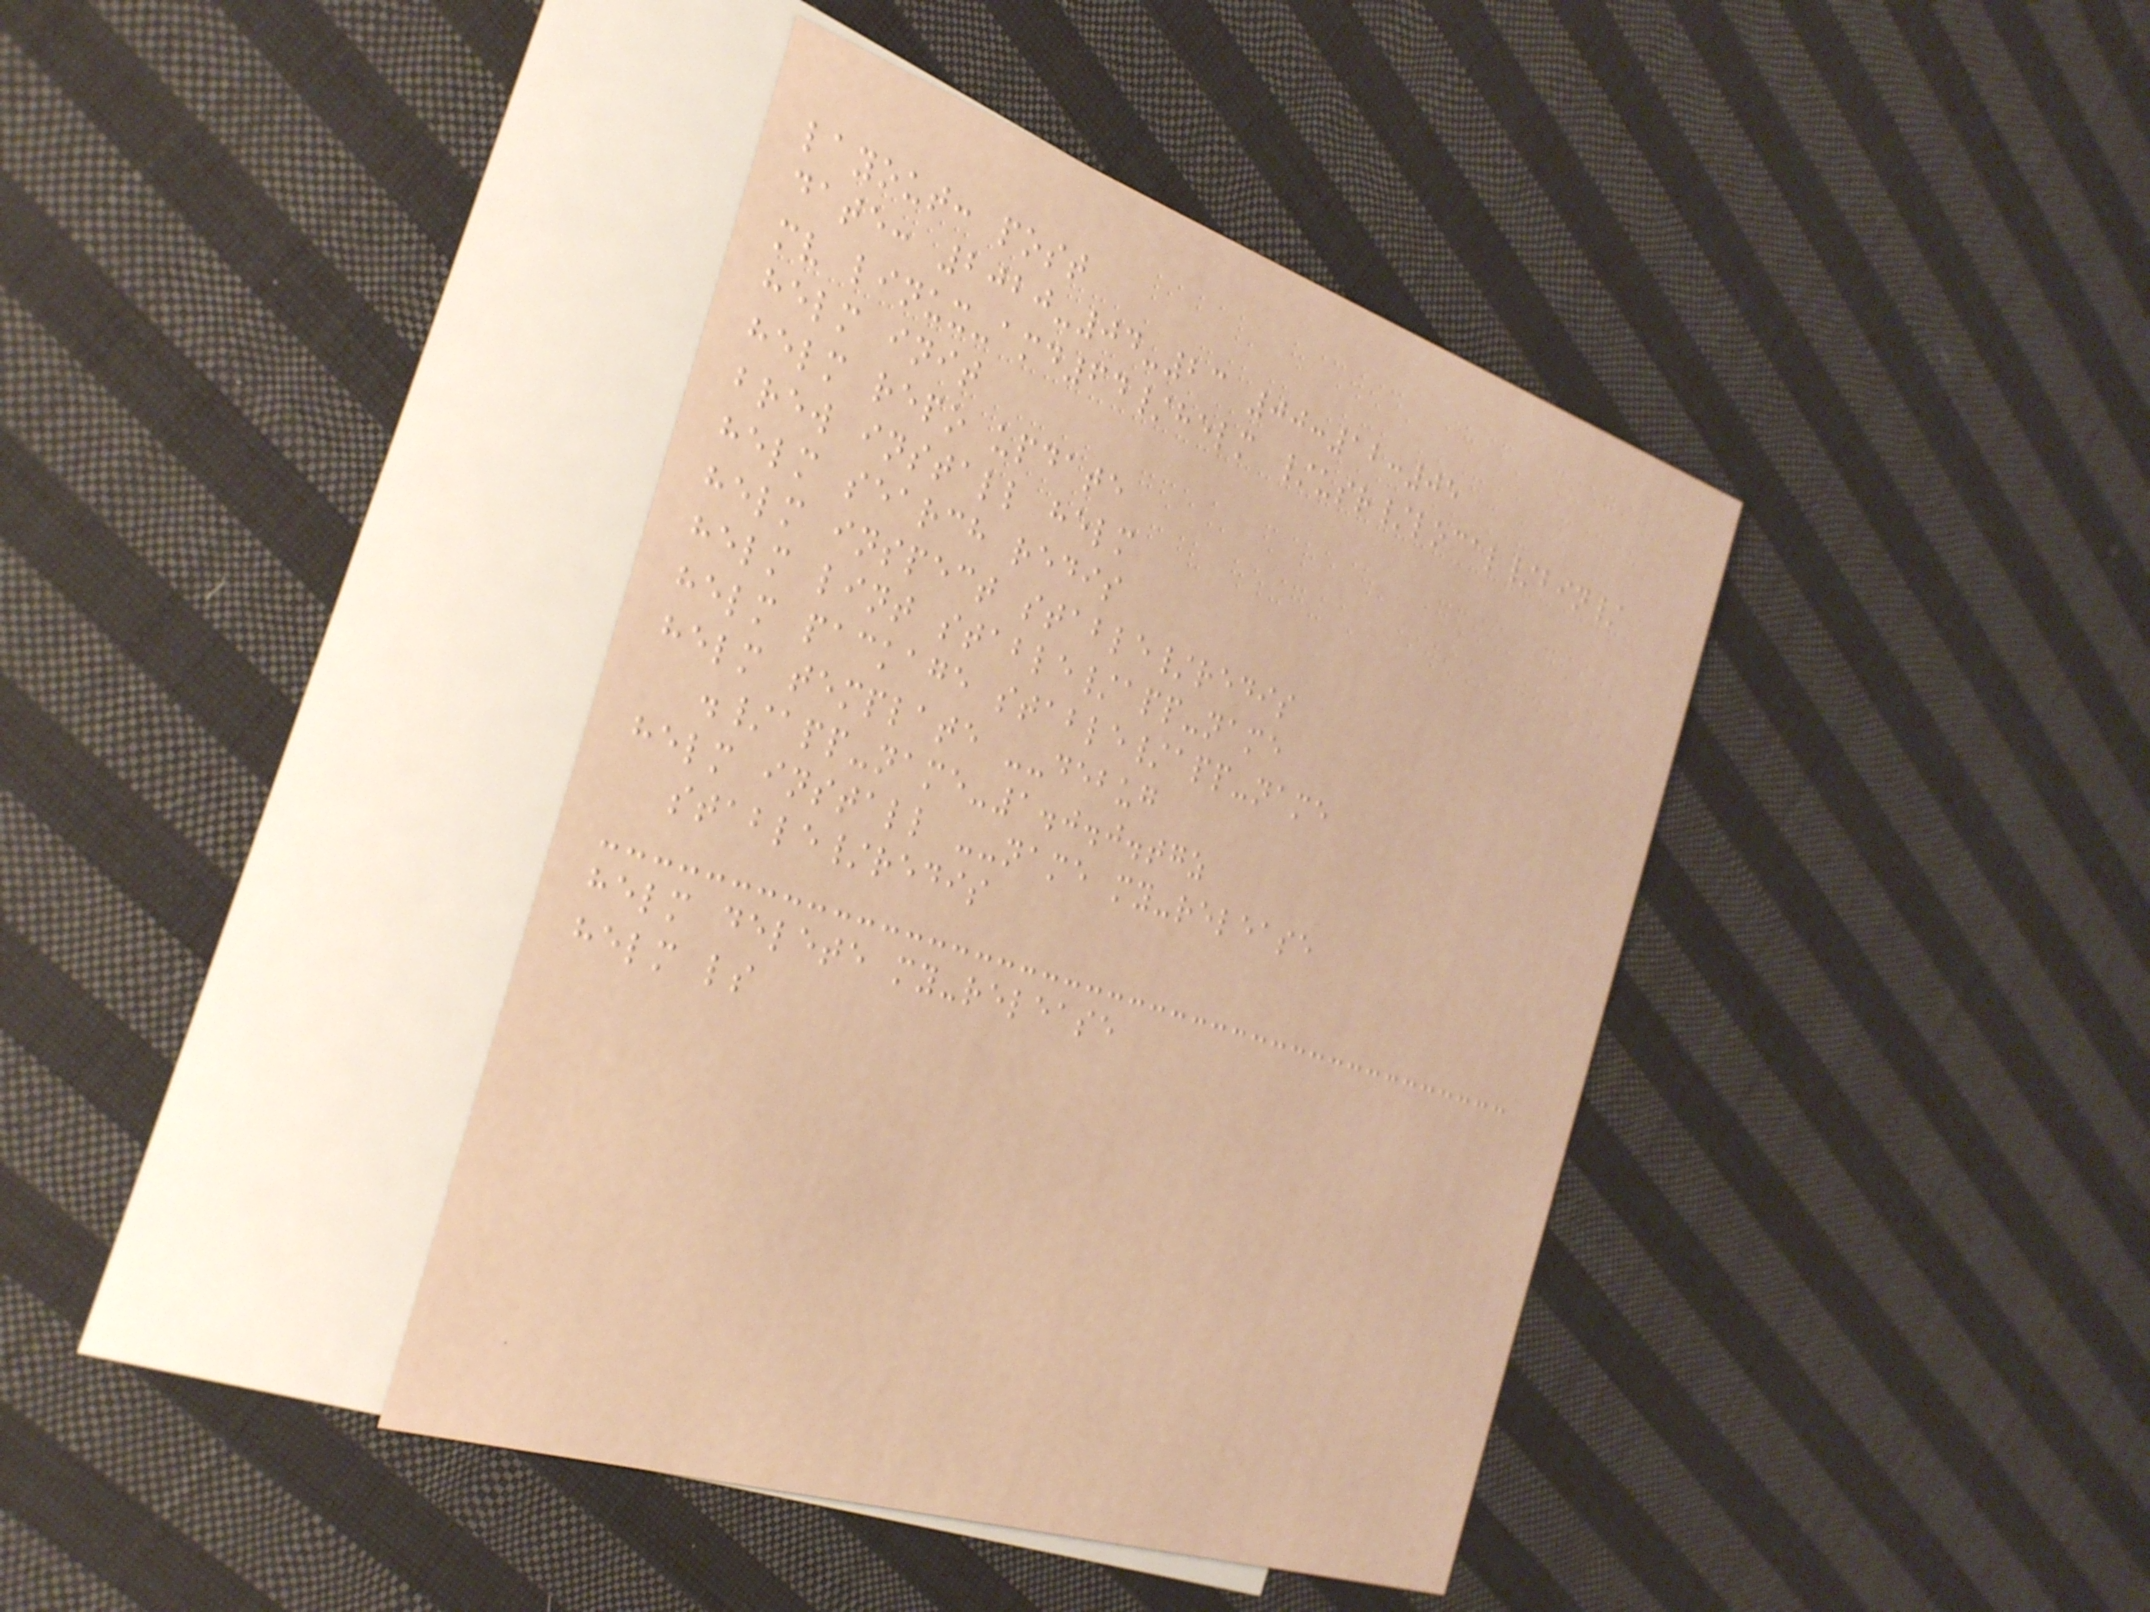layout: post
date: 2020-04-23 00:12:05
mv linux-amd64/helm /usr/local/bin/
helm init
helm repo update
brew install helm
helm search redis
helm inspect stable/redis
helm lint stable/app-name
helm package stable/app-name
helm template --debug
./app-name-1.0.0.tgz
helm install --name my-release
stable/redis
helm delete my-release
helm ls
